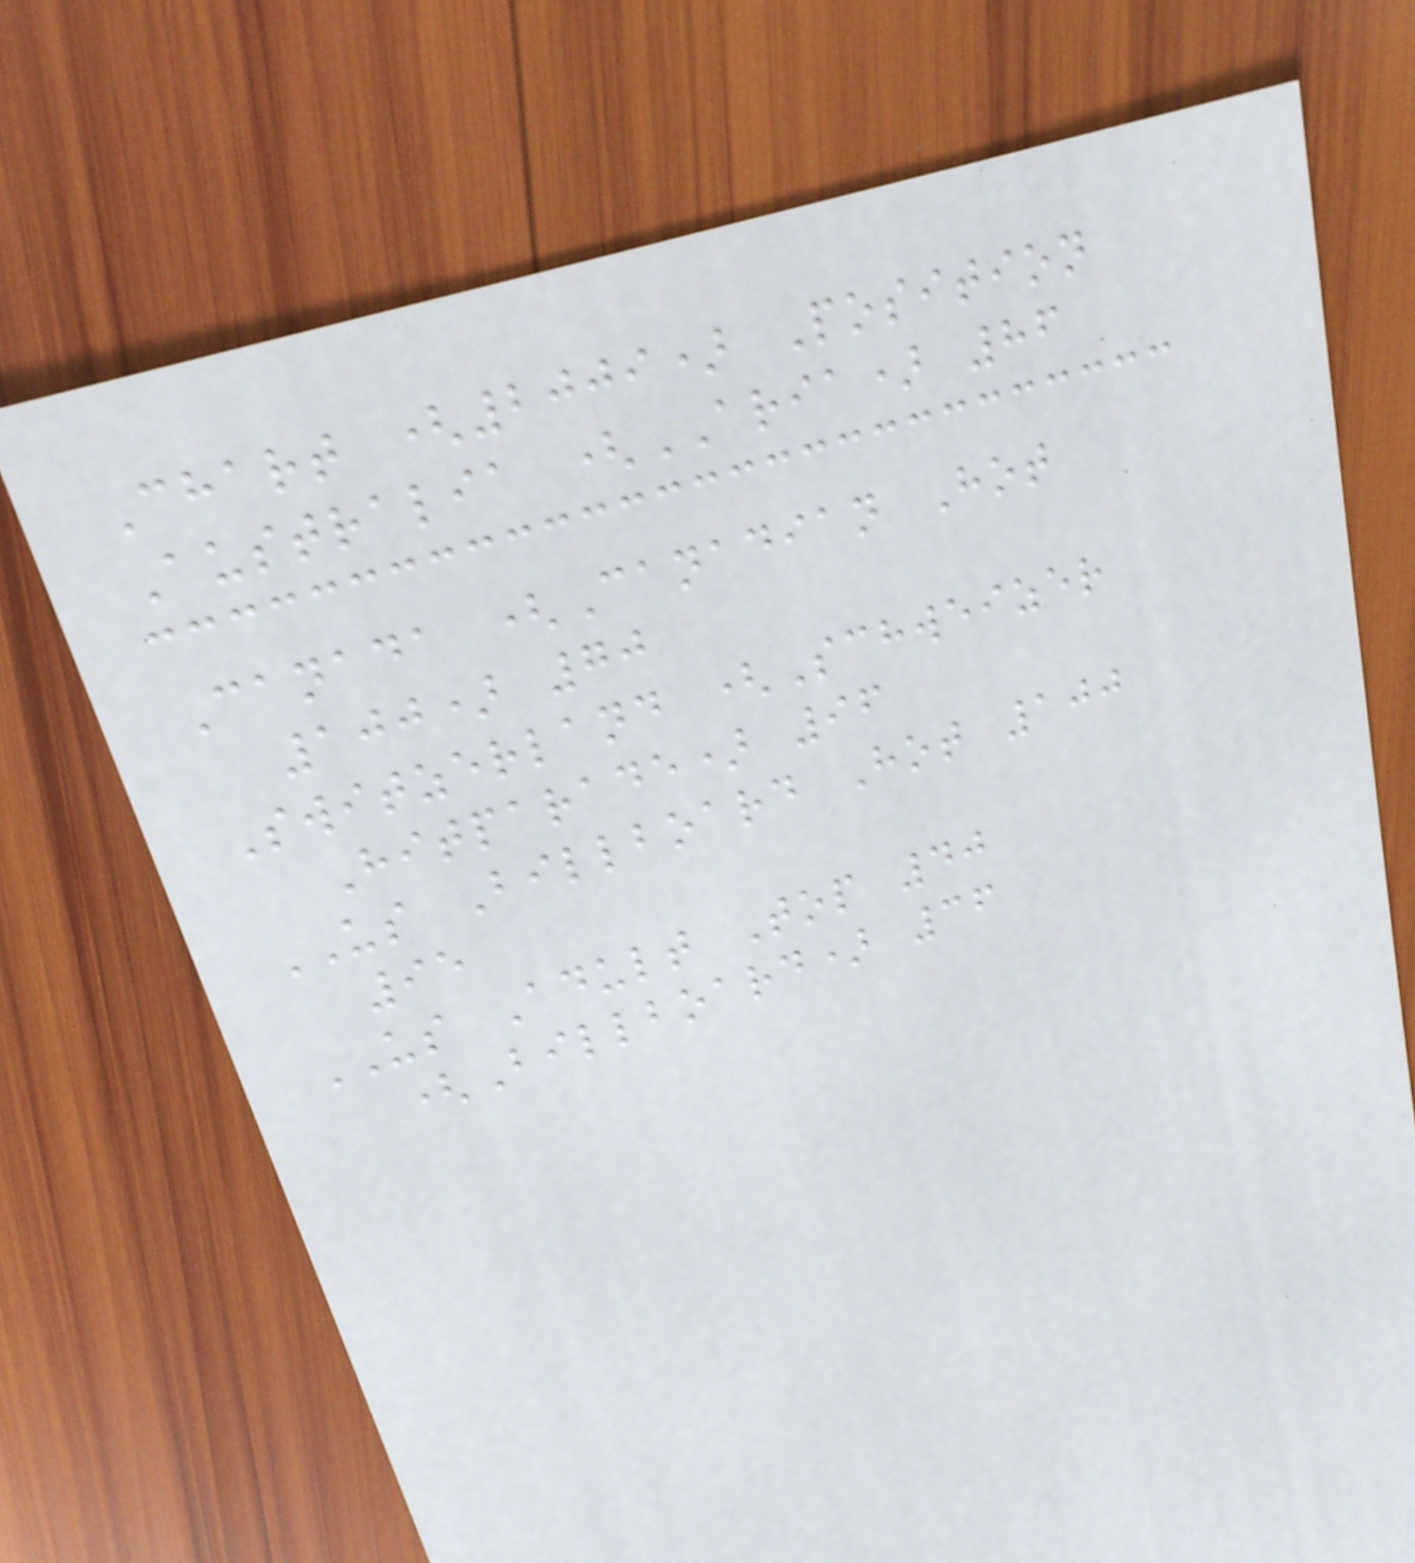Chart (2009) Position
Australia (ARIA) 86
Canada (Canadian Hot
100) 70
Switzerland (Schweizer
Hitparade) 96
US Billboard Hot 100
95
US Adult Top 40
(Billboard) 36
